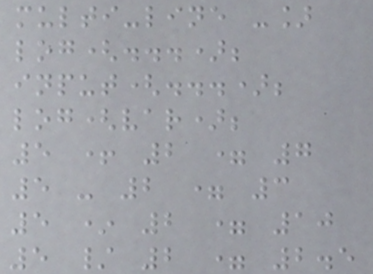multi-line -]
log(...);
input(...);
log(var);
5 + 2 = 7
5 - 2 = 3
5 * 2 = 10
5 / 2 = 2.5
